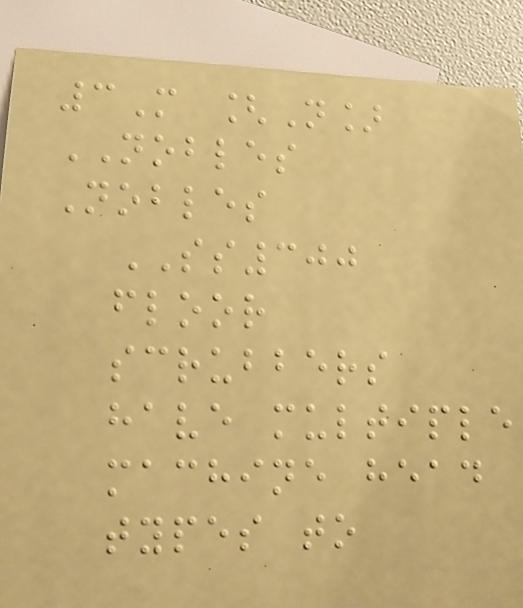3M [N]
NOBLES
Nobles
SS300
floor
scrubbers
have multiple
machine head
types to
